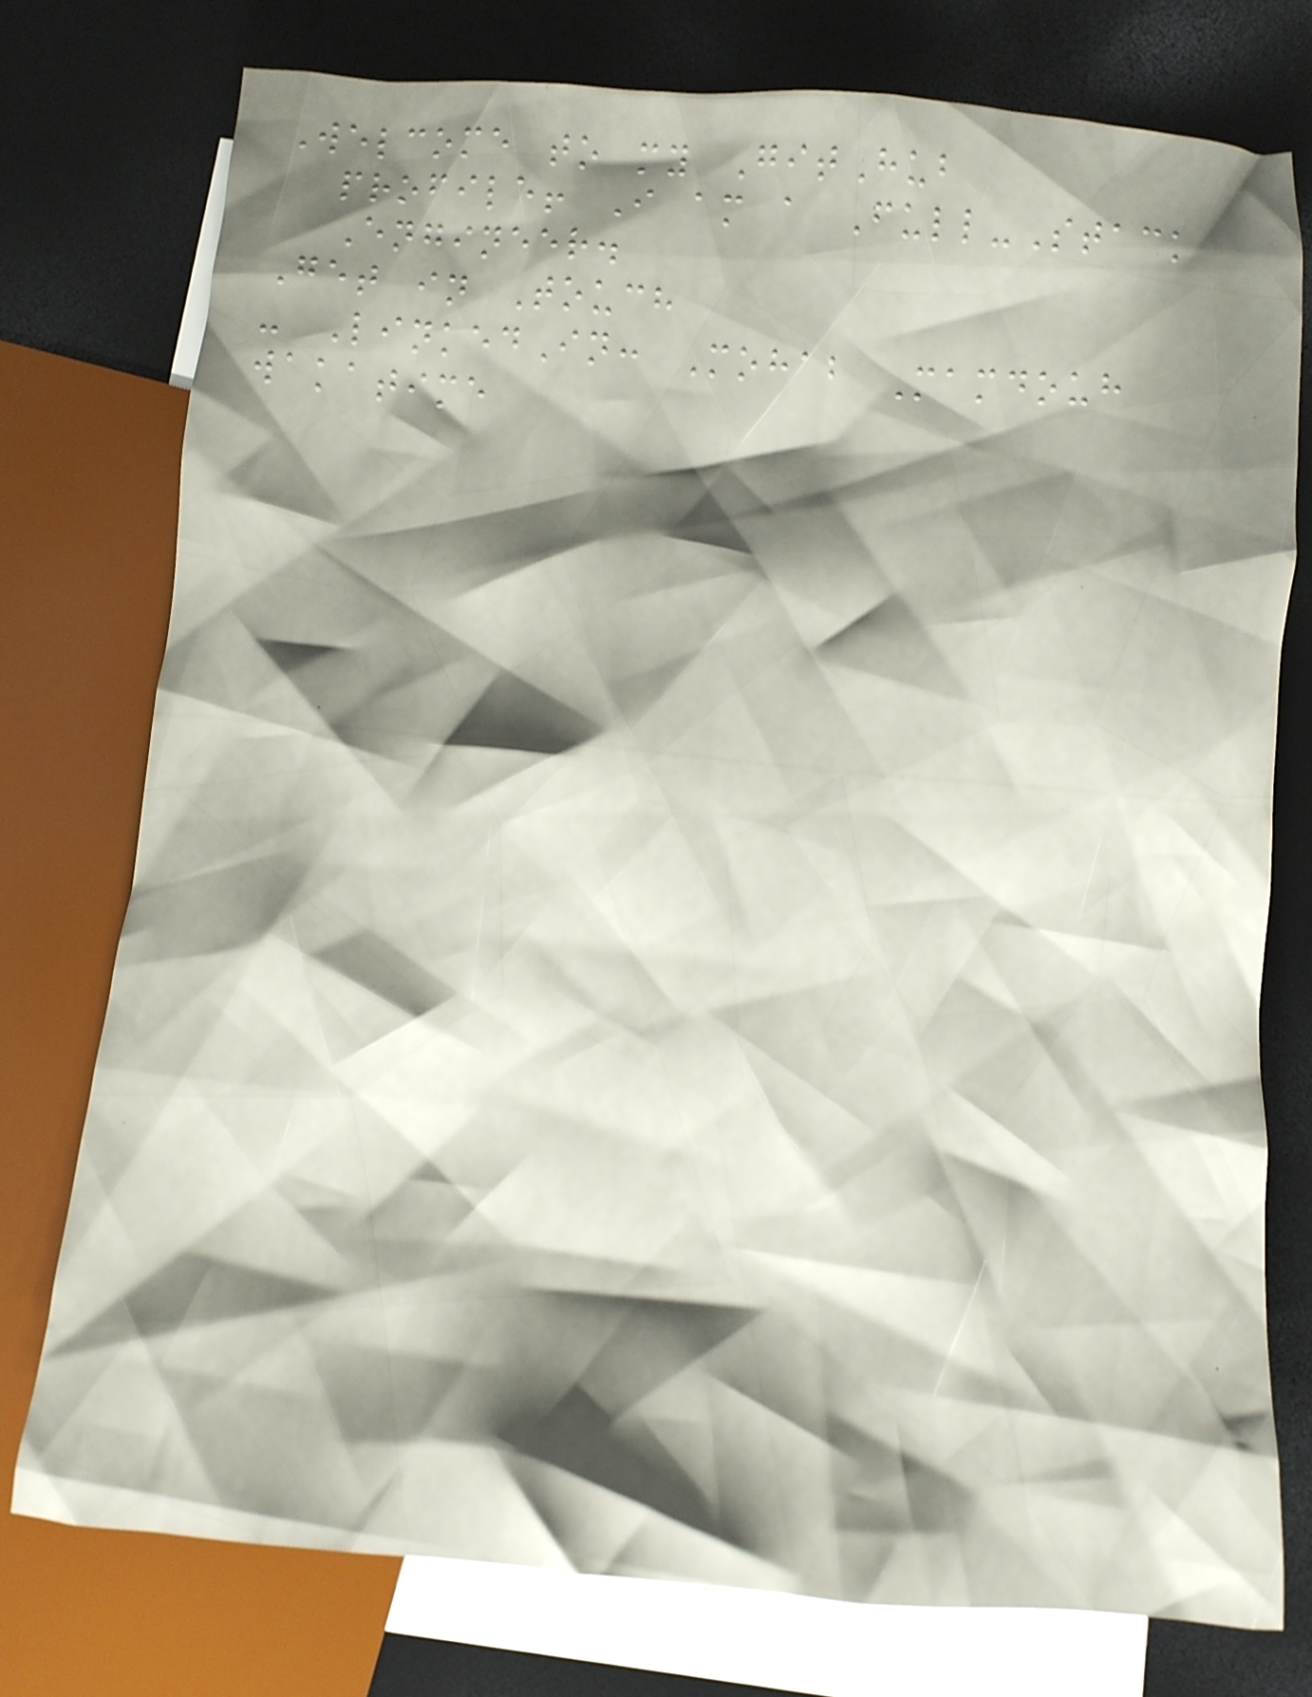Welcome to my GitHub
profile! I am a Full-Stack
Engineer.
Get in Touch
- LinkedIn: Mohab Mamdouh
wakatime
